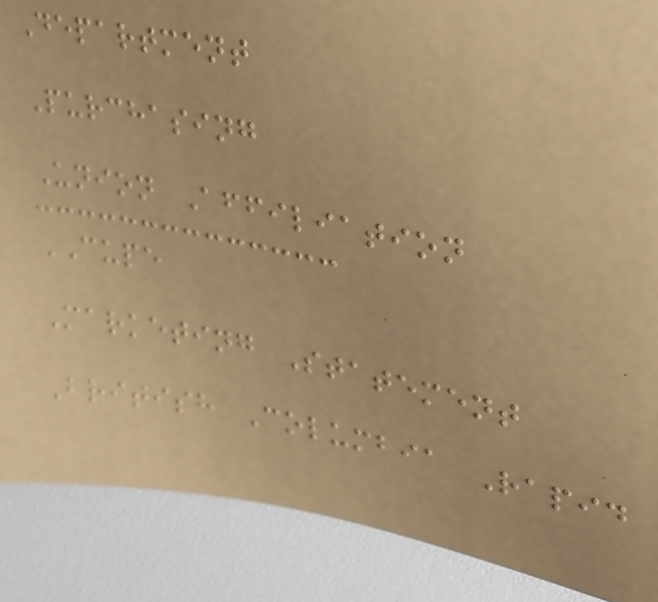Department
Purchasing
Union Affiliation
CUPE
Marketing Statement
British Columbia Rapid
